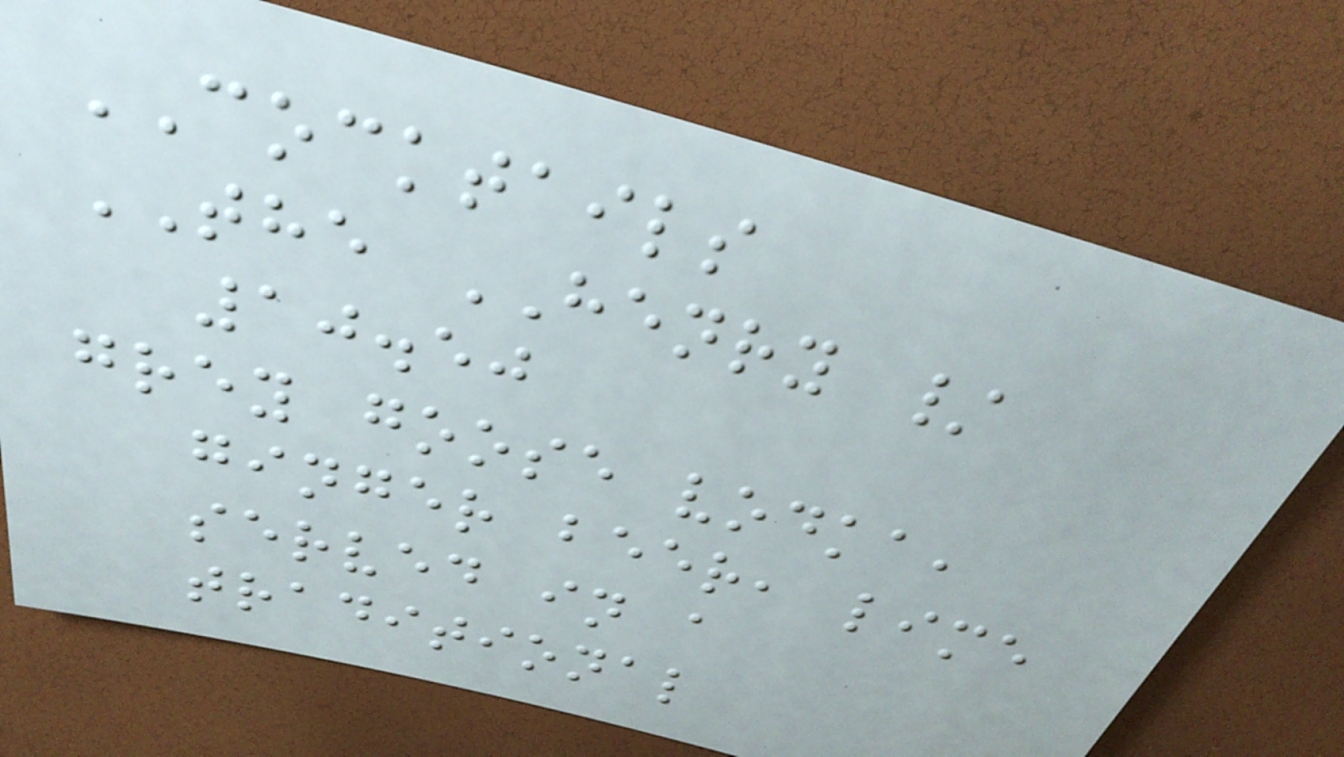COCKTAILS
THE HENRY /
10.50
grey goose vodka,
ginger beer, lime
served in a
traditional
